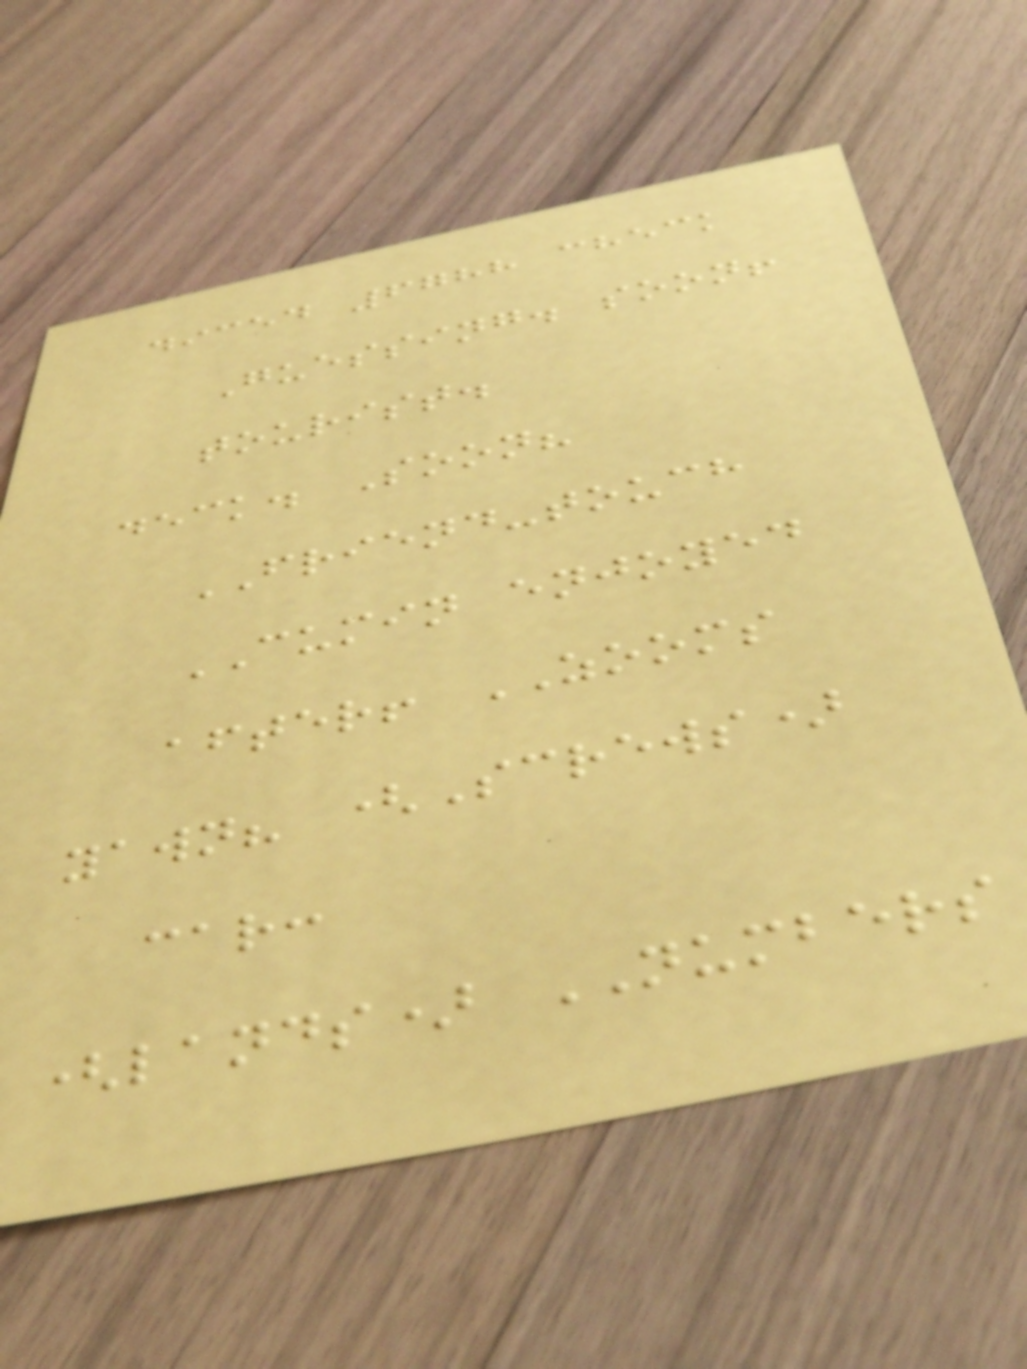diced 6788 check
Guessing. soon!
tourist.
deck. Soon?
FRIEND-touch
CUMIN enjoyed
after! ZOOMS
yawn? (Screws)
car:
(lands) NUMBERS
